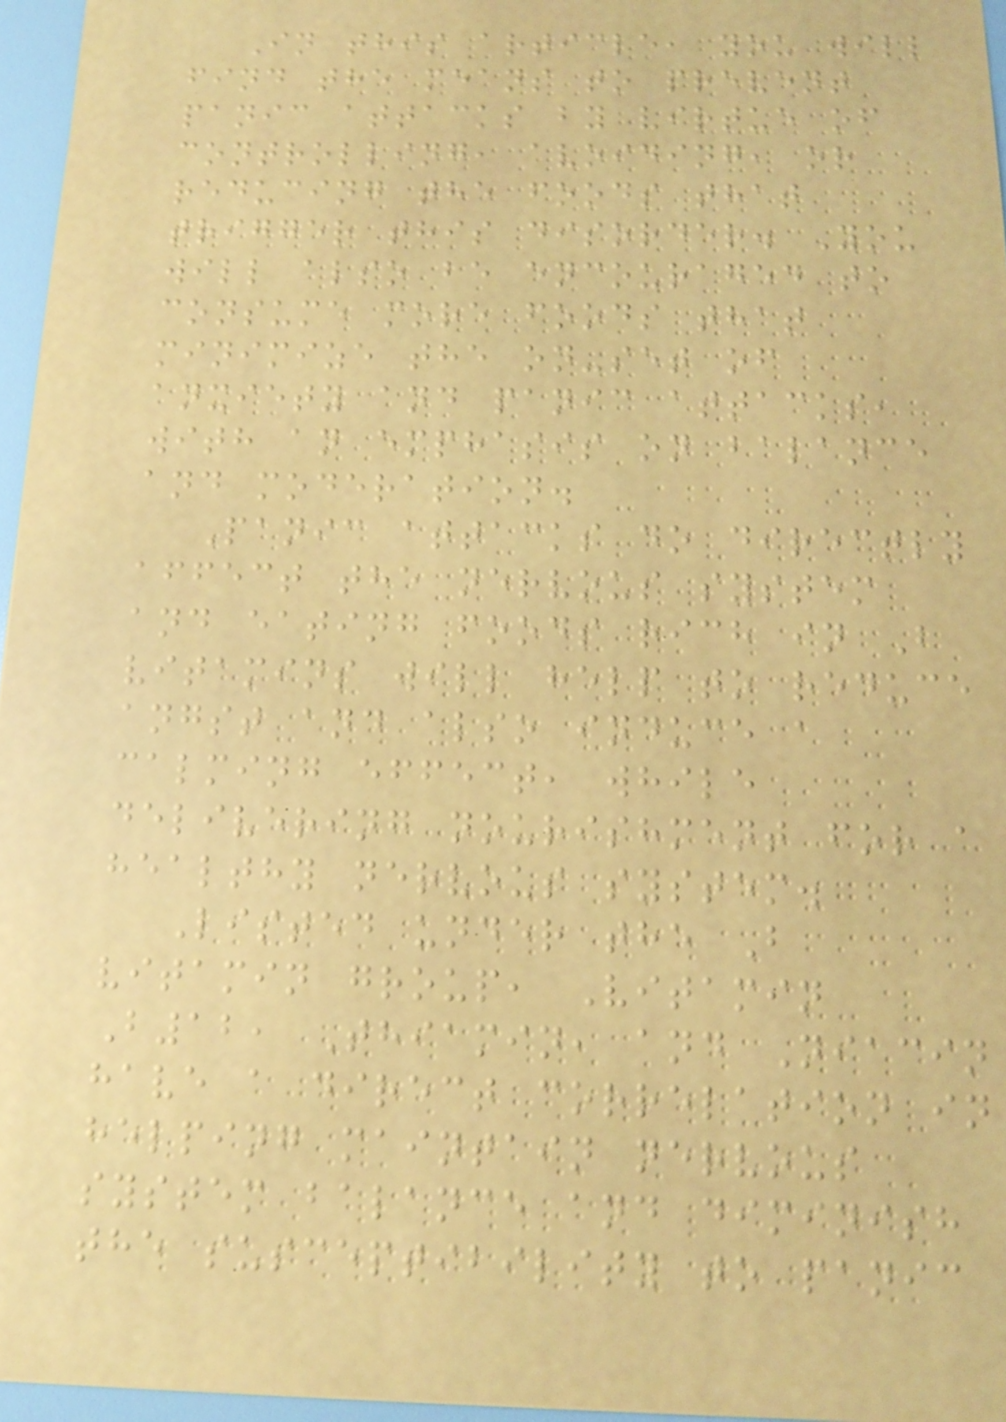In this article, you will
find the means to prevent
panic attacks by virtue of
controlling, avoiding, or
reducing the foods that
trigger this disorder. You
will also be encouraged to
consume more foods that
minimize the on-set of
anxiety and panic attacks,
with an emphasis on balance
and moderation.
Panic attacks do directly
affect the nervous system
and eating foods rich in B
vitamins will help to reduce
angst and also induce a
calming effect, while
delivering nourishment for a
healthy nervous system.
Listed under the B
vitamin group, Vitamin
B12, Thiamin, and Niacin
have a direct correlation in
helping maintain nervous
system balance and diminish
the susceptibility to panic
